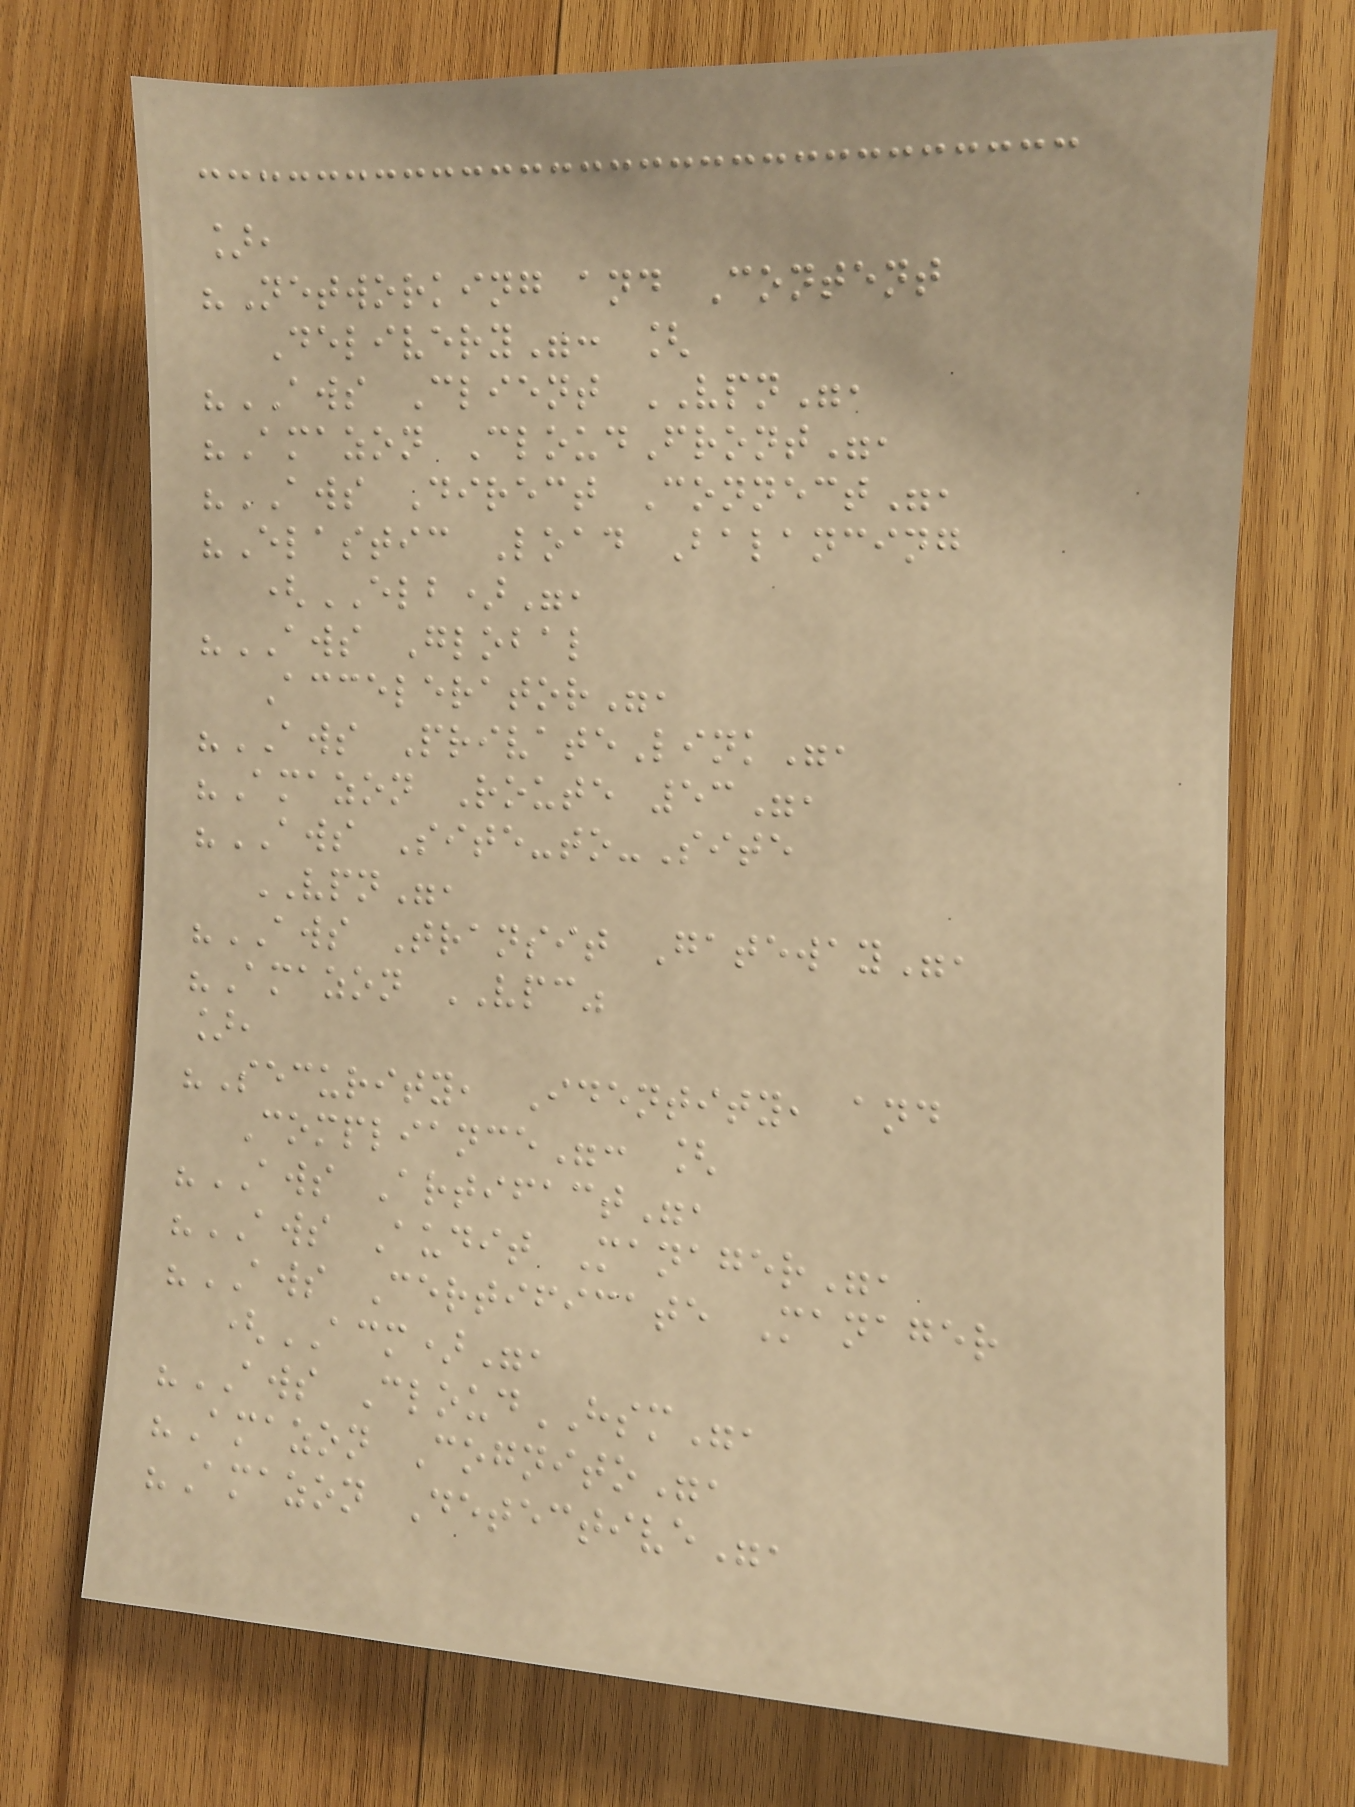],
"Networking and Content
Delivery": [
"AWS Client VPN",
"Amazon CloudFront",
"AWS Direct Connect",
"Elastic Load Balancing
(ELB)",
"AWS Global
Accelerator",
"AWS PrivateLink",
"Amazon Route 53",
"AWS Site-to-Site
VPN",
"AWS Transit Gateway",
"Amazon VPC"
],
"Security, Identity, and
Compliance": [
"AWS Artifact",
"AWS Audit Manager",
"AWS Certificate Manager
(ACM)",
"AWS CloudHSM",
"Amazon Cognito",
"Amazon Detective",
